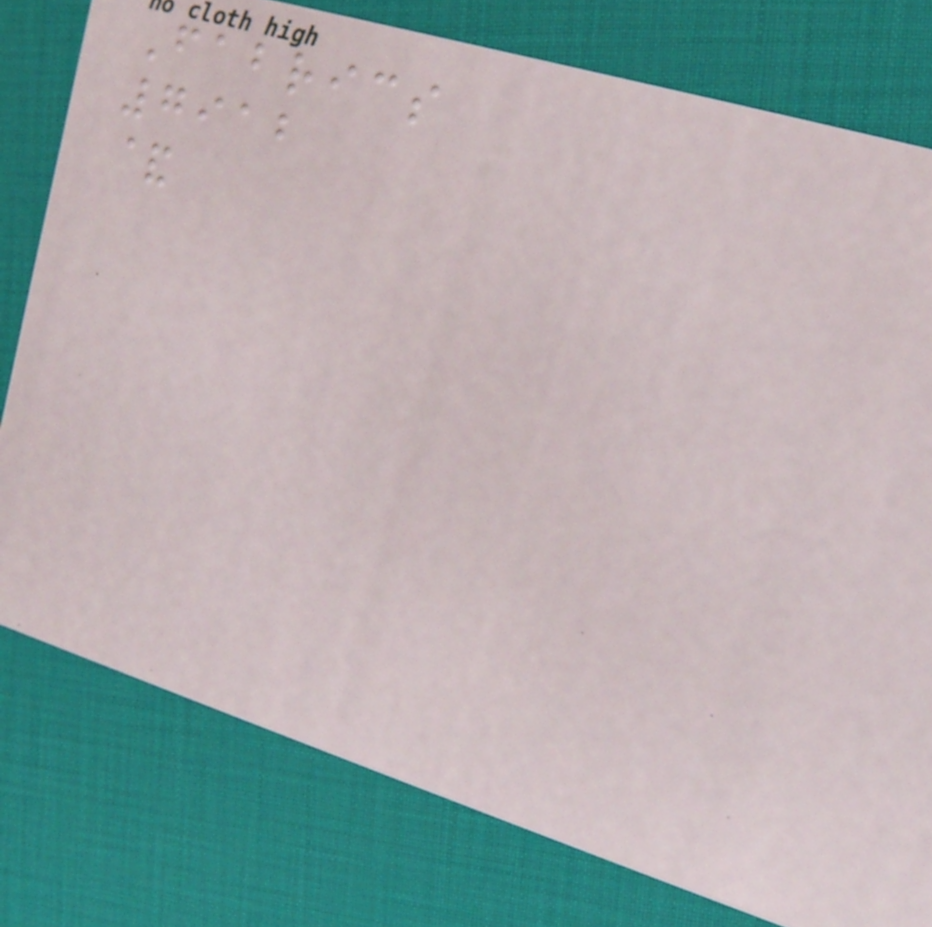Fabrics
7912
&
